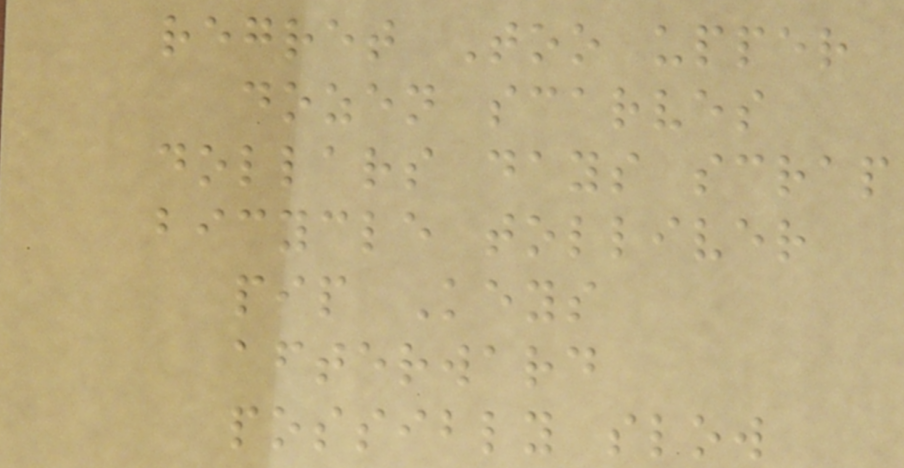regret Too upper
dozen scarves
dollars days scrap
bicycle tolliver
pip Keys
afterward
possibly slow
